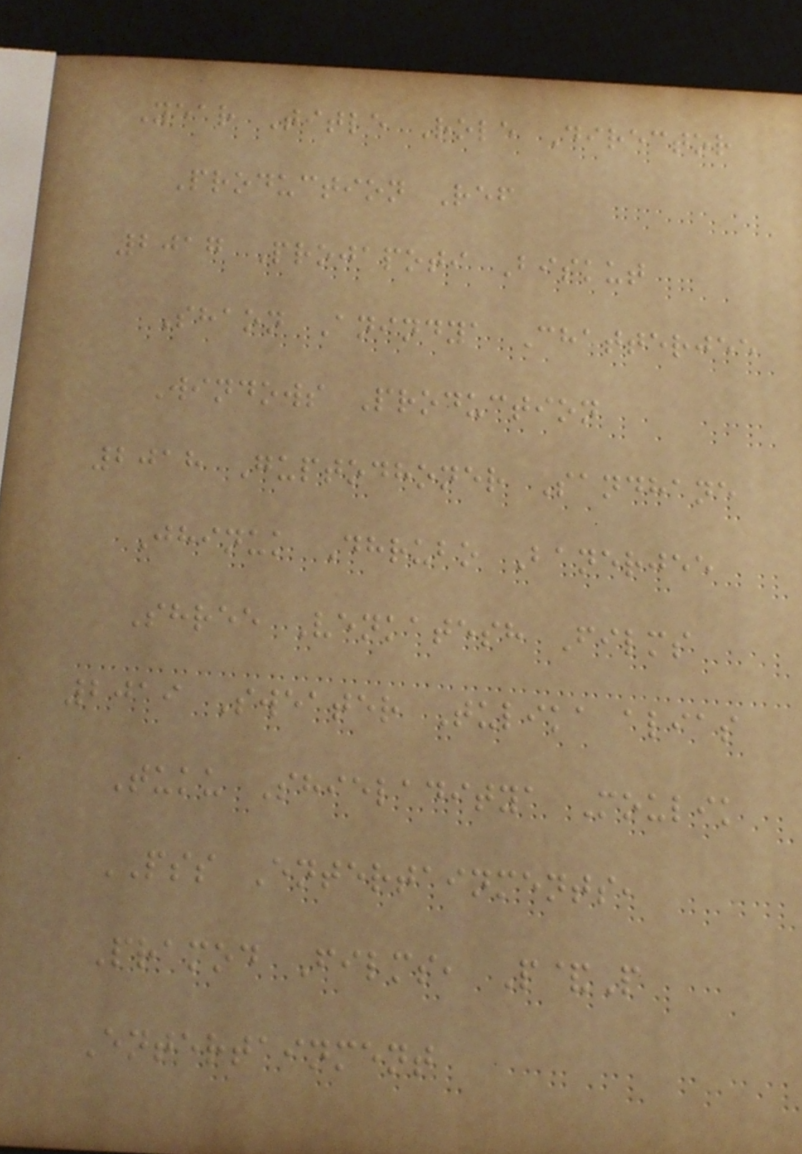Year Title Role Director
Production Ref
2017 Projapoti Biskut
Shaon Anindya Chatterjee
Windows Production
2018 Guptodhoner Sandhane
Jhinuk Dhrubo Banerjee
Shree Venkatesh Films
2019 Sweater Tulika alias
Tuku Shieladitya Moulik
PSS Entertainments,
Pramod Films, P&P
Entertainment
